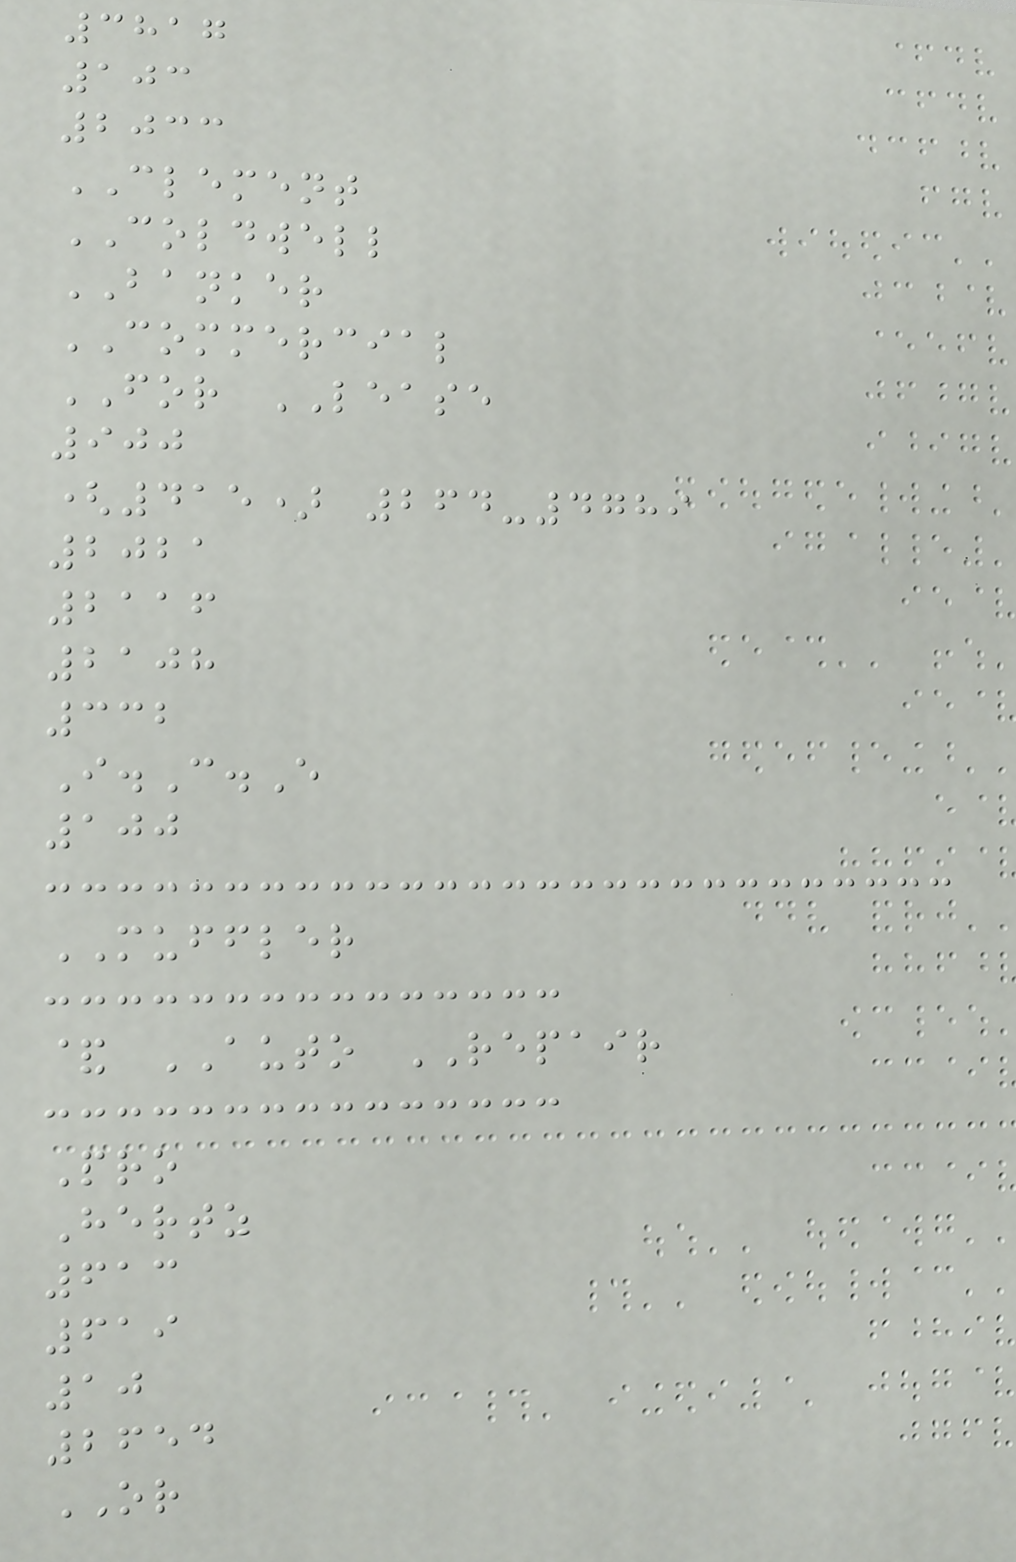3817
103
2033
CLEMENT
COLDWELL
BANKER
COMMERCIAL
FOR LEASE
900
(415) 264-4789
2021
2116
2108
332
I.C.E
100
MUFFLER
& AUTO REPAIR
Pro
Hertz
613
619
10
2654
OR
